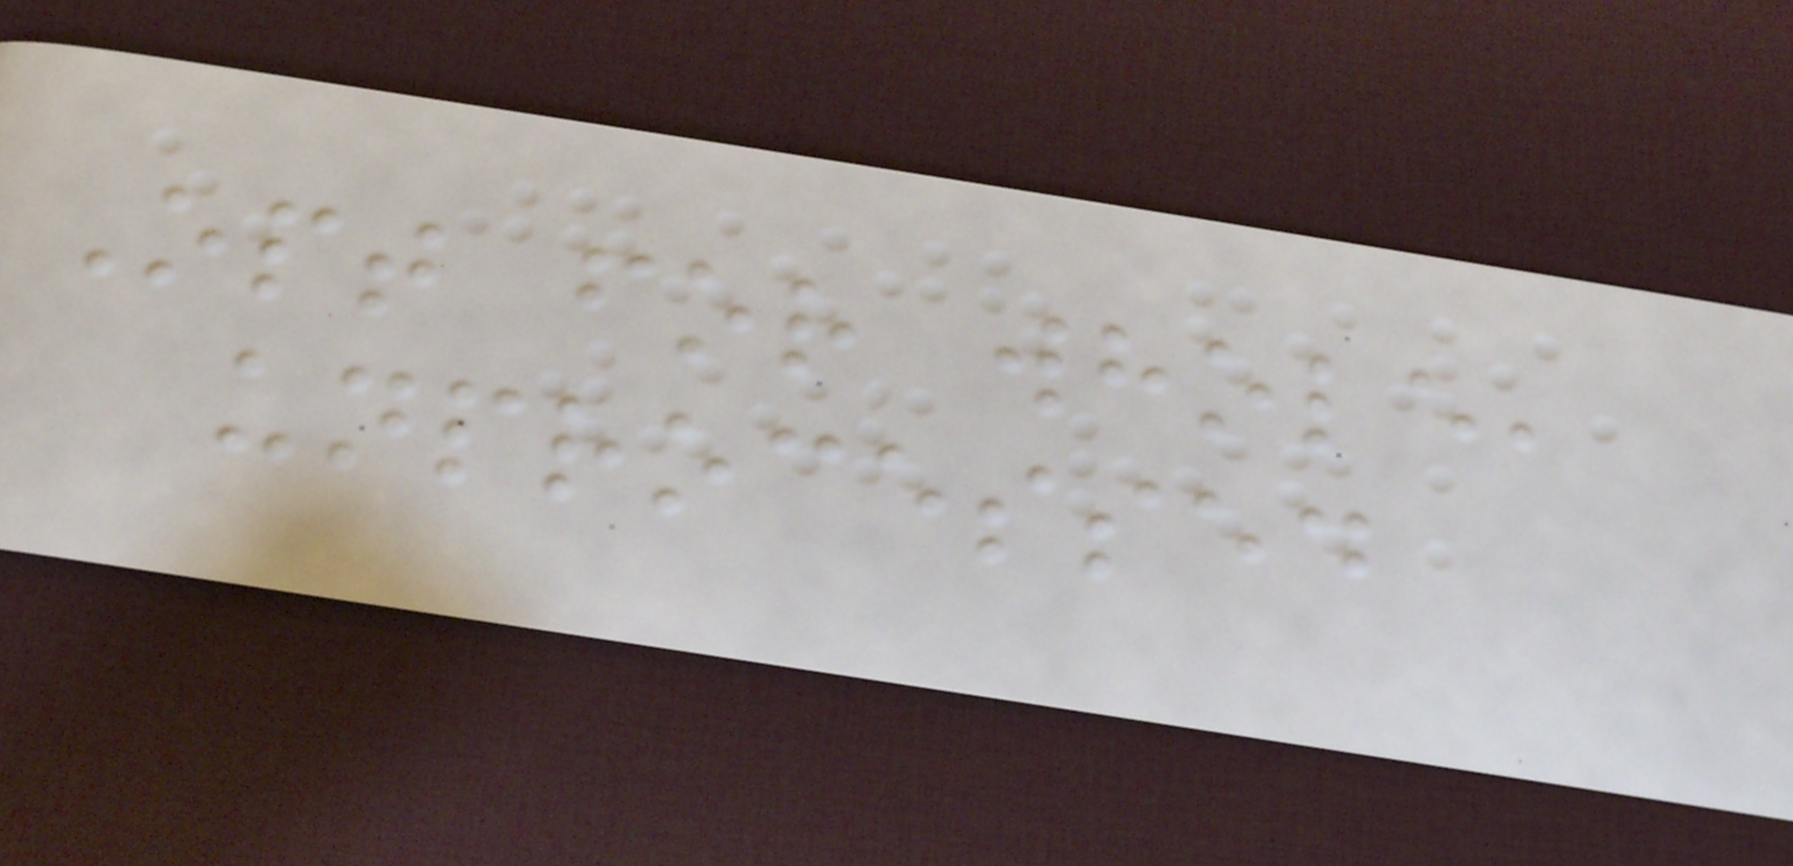Opt for whole,
unprocessed
